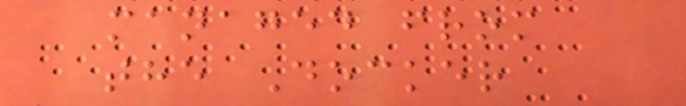managed from
the Docker
